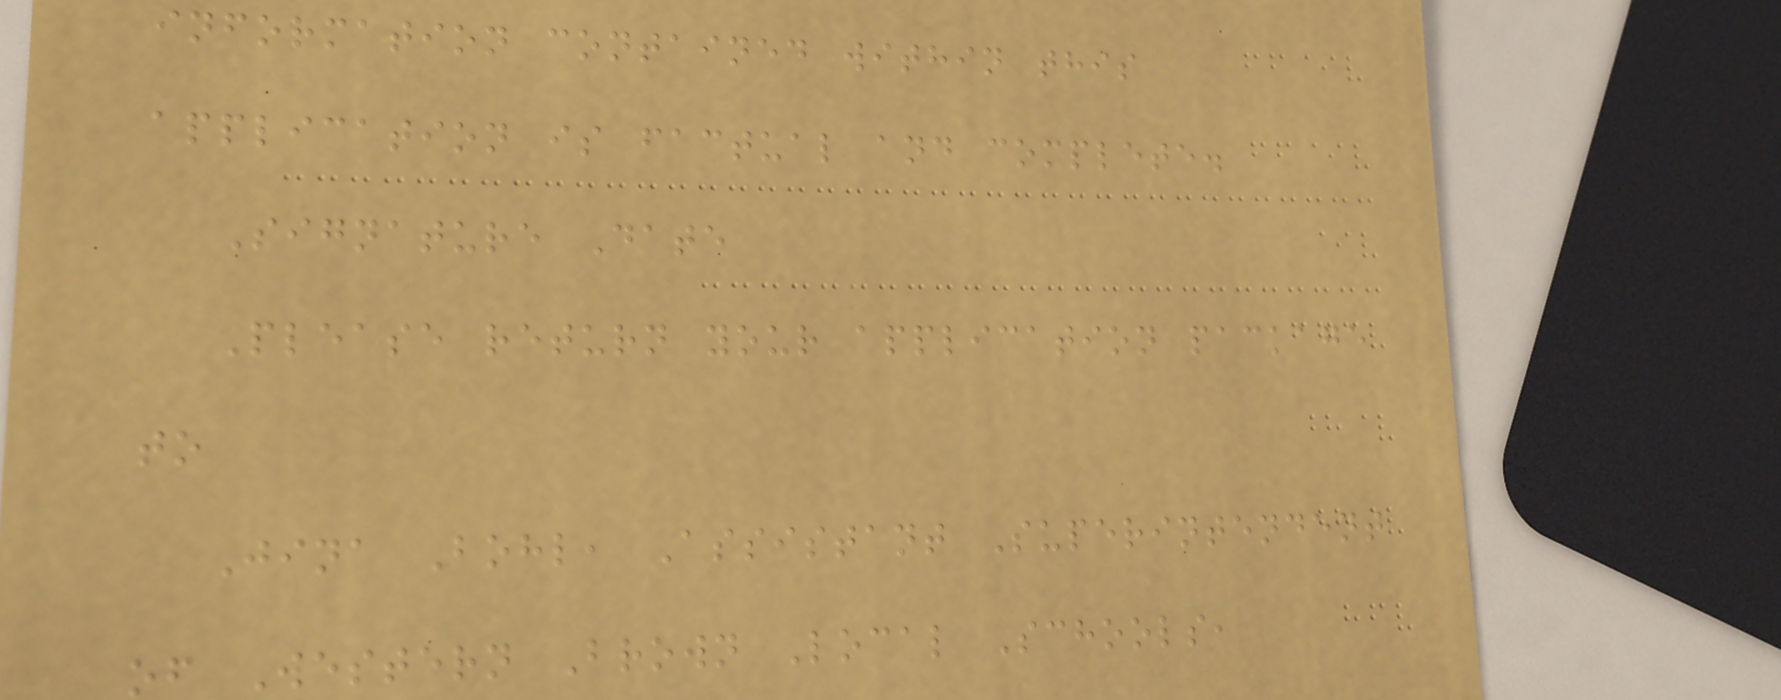information contained within this
application is factual and complete.
Signature Date
Please return your application package
to
Jina Bohl, Assistant Superintendent
of Western Brown Local Schools,
